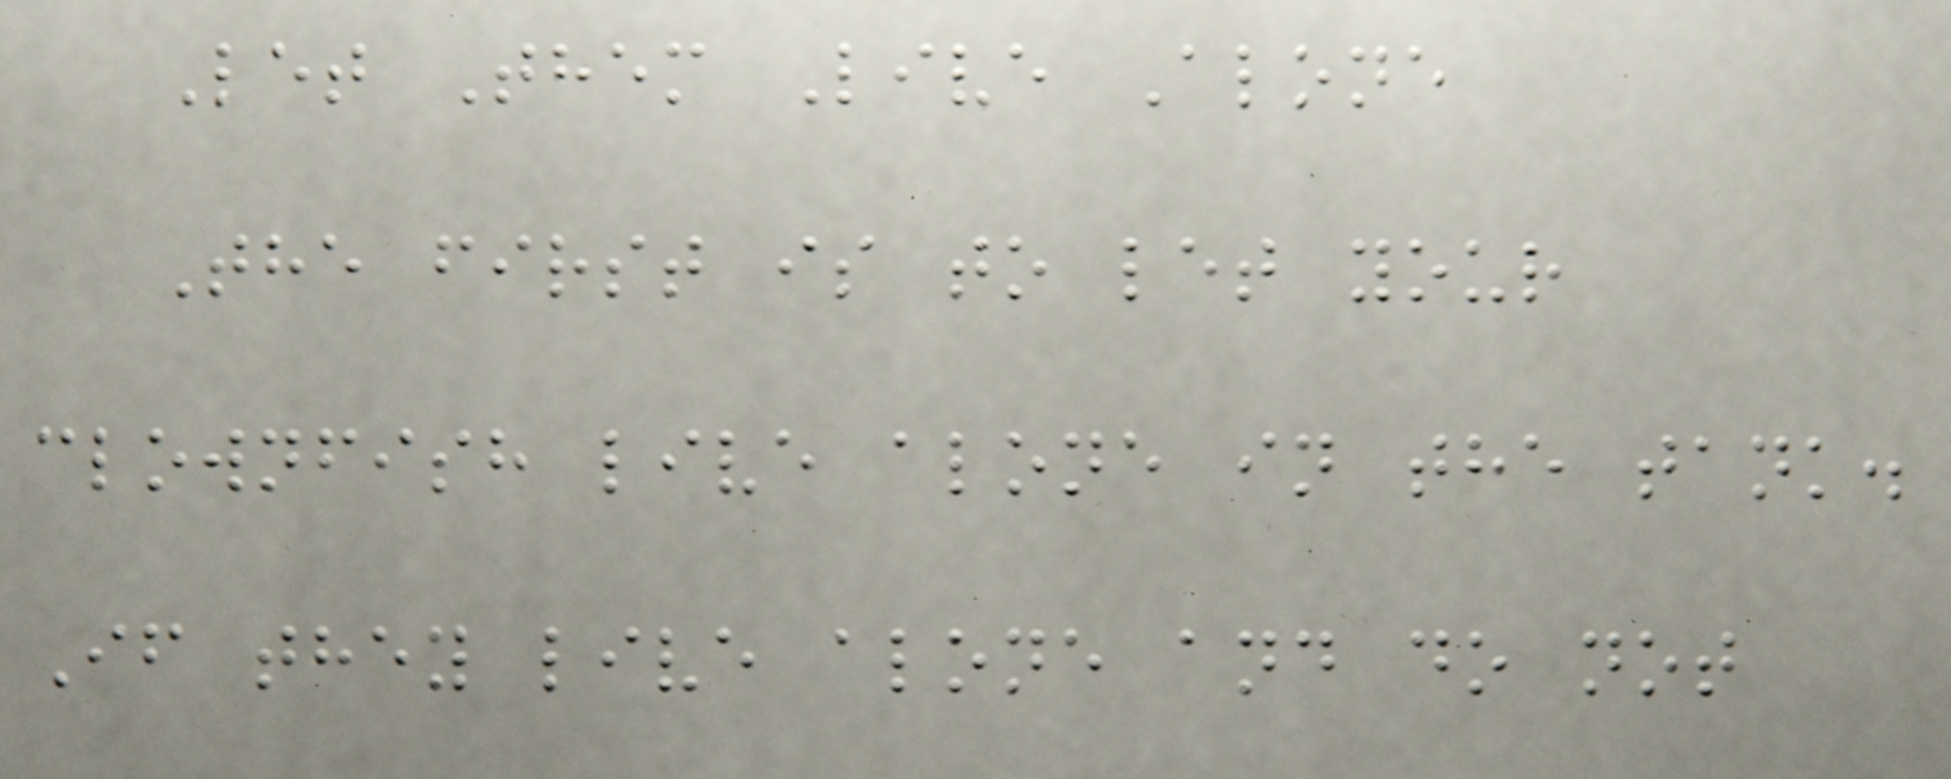Let Them Live Alone
The first is to let your
clownfish live alone in the tank.
If they live alone and do not
